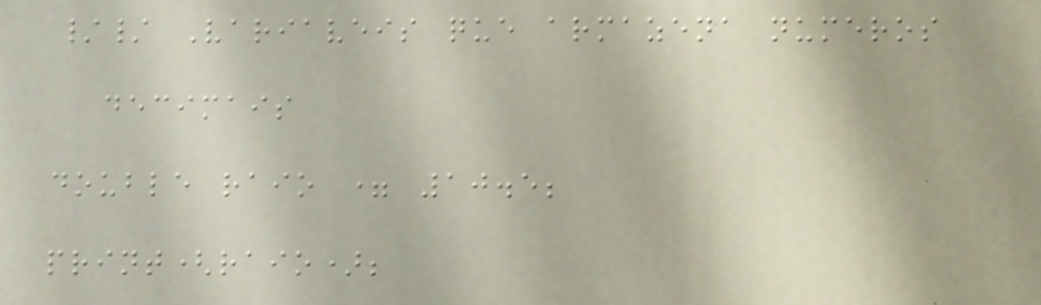// Variaveis que armazena numeros
decimais
double raio = 10.5;
print(raio);
